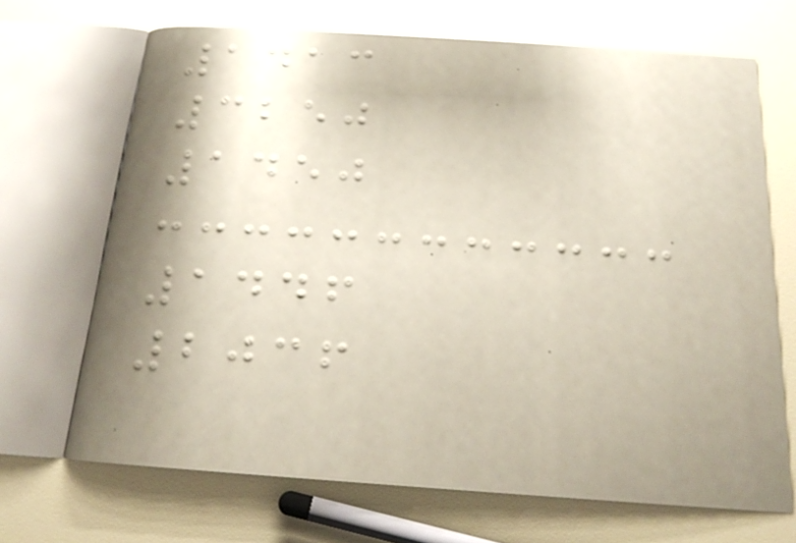1413
3250
1450
1446
2036
